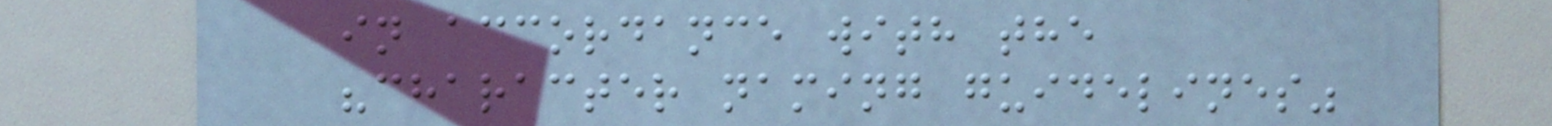in accordance with the
"character naming guidelines"
